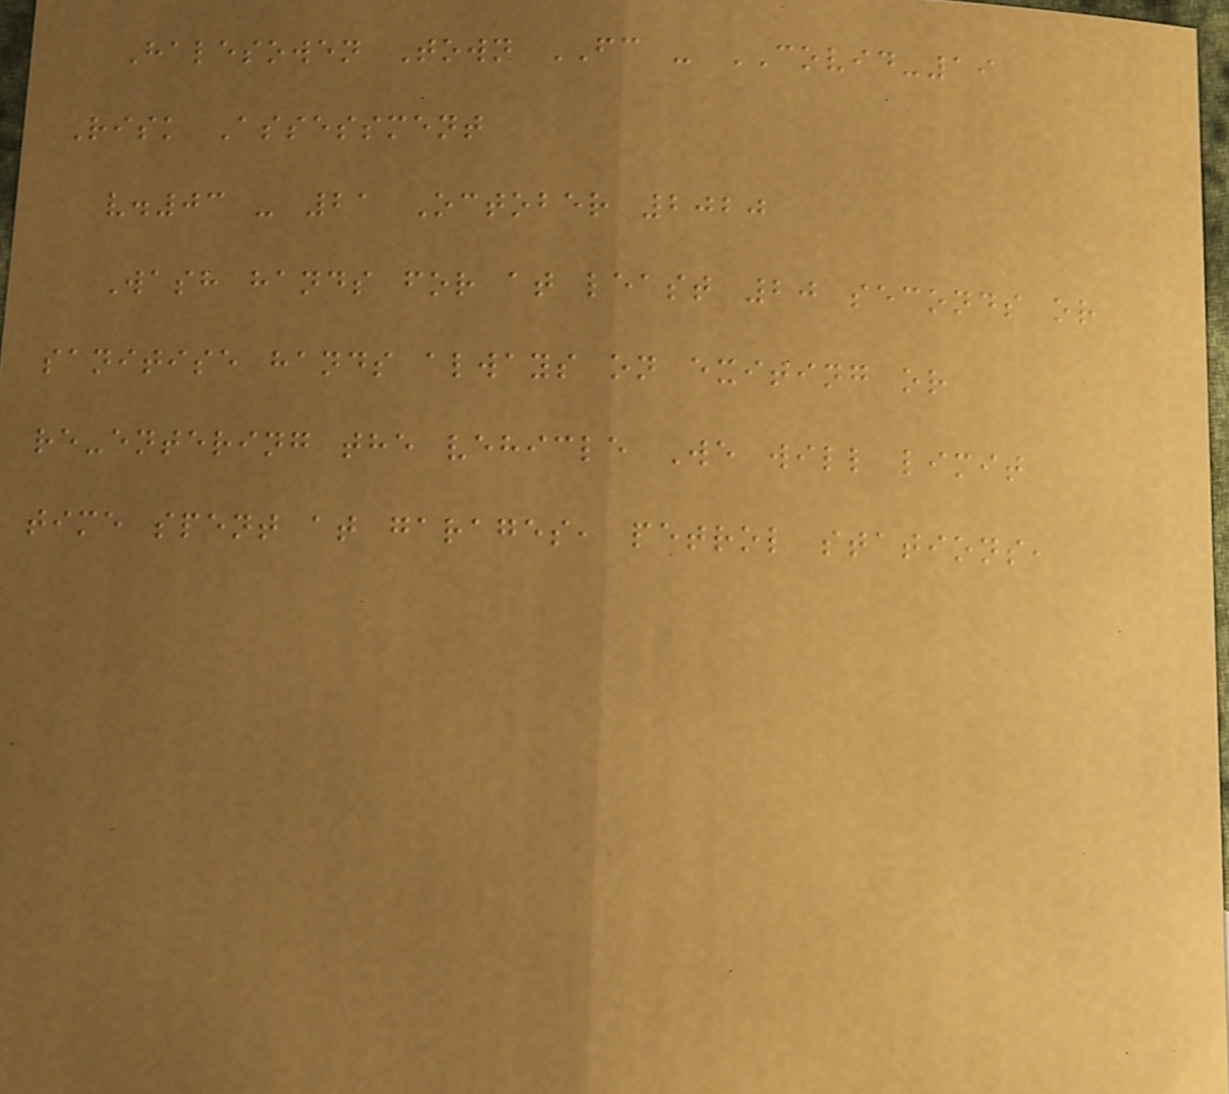Halesowen Town FC - COVID-19
Risk Assessment
v.03 - 21 October 2020
Wash hands for at least 20 seconds or
sanitise hands always on exiting or
re-entering the vehicle We will limit
time spent at garages, petrol stations,
